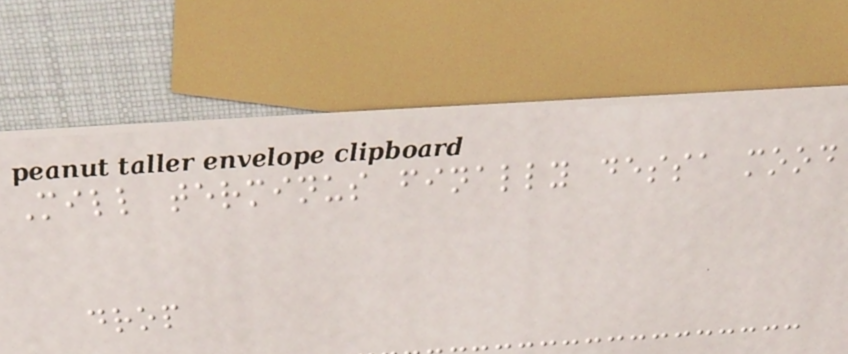Mill terminus finally dessa mood
drop
